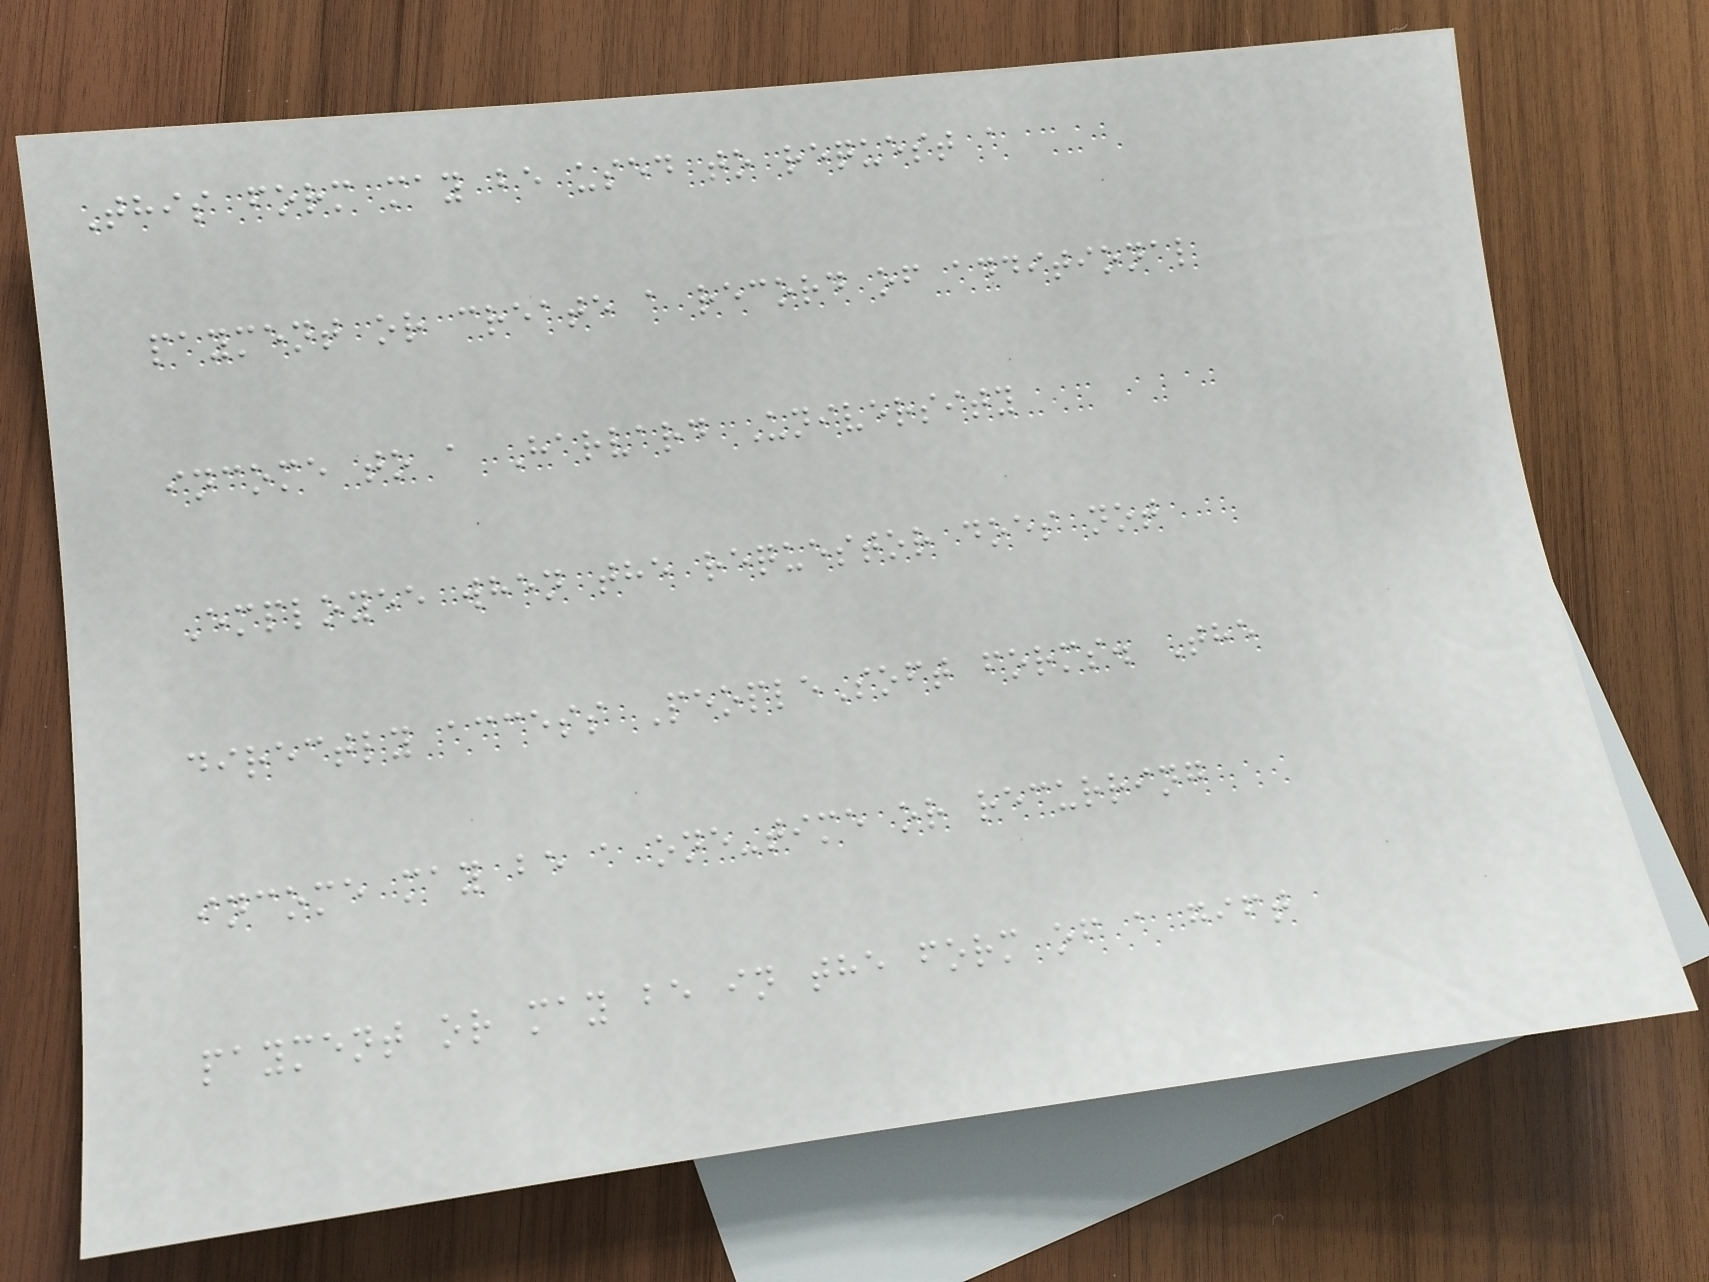This form may be used to request a
payment or create a record of additional
income to a Harvard University
Employee when the requestor does not
directly access PeopleSoft forms. The
income may be a one-time or recurring
payment or may be in the form of a gift
